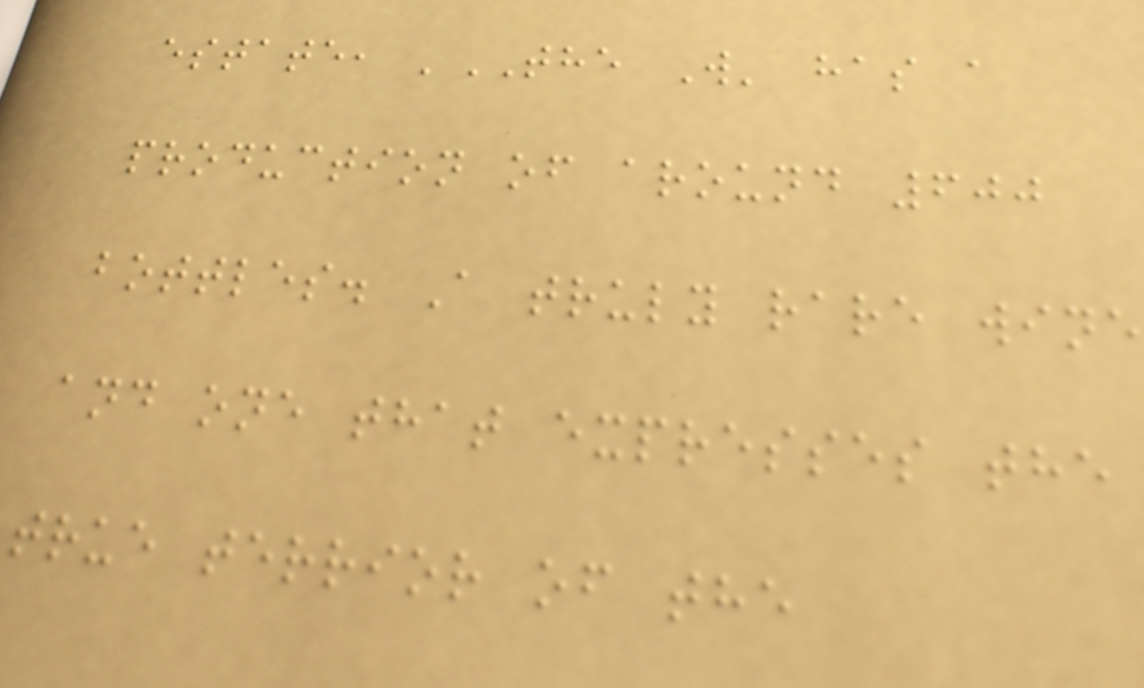estate, 'THE W' has a
production of around 600
bottles. A truly rare wine
and one that expresses the
true terrior of the
